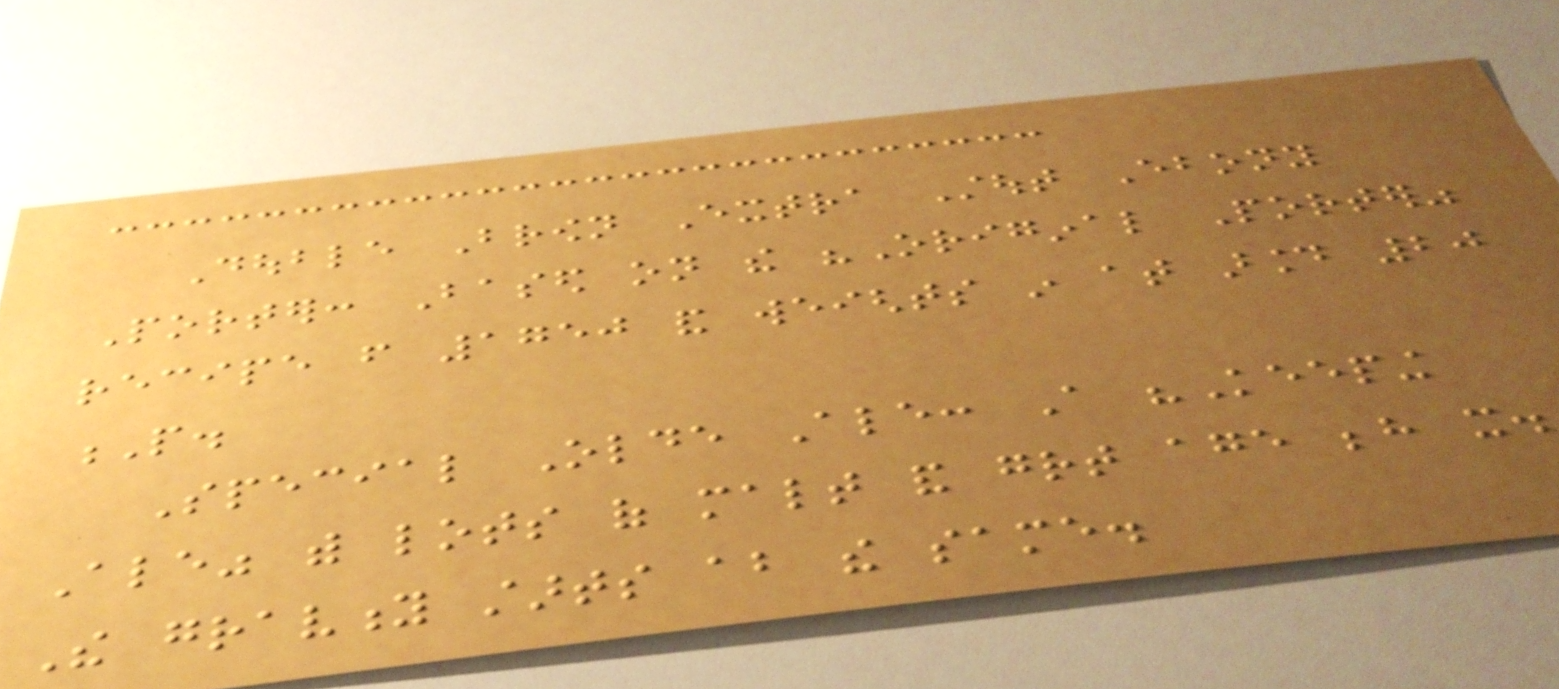Double Brown Extra Stout Ebony
Porter: Based on the "Original Porter"
recipe from 1750 and weights in at around 20
P.
Special Olde Ale: A "Keeping
Ale" with lots of malt and great age behind it.
The gravity starts about the same.
